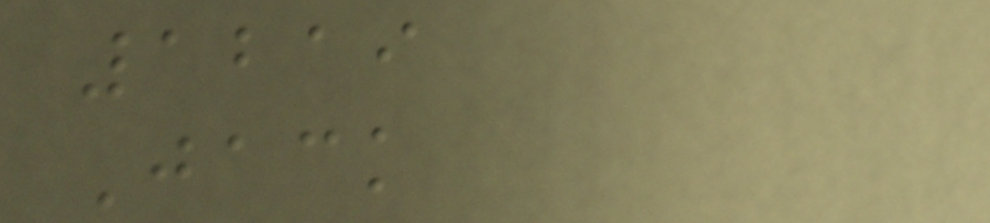1219
Jack
